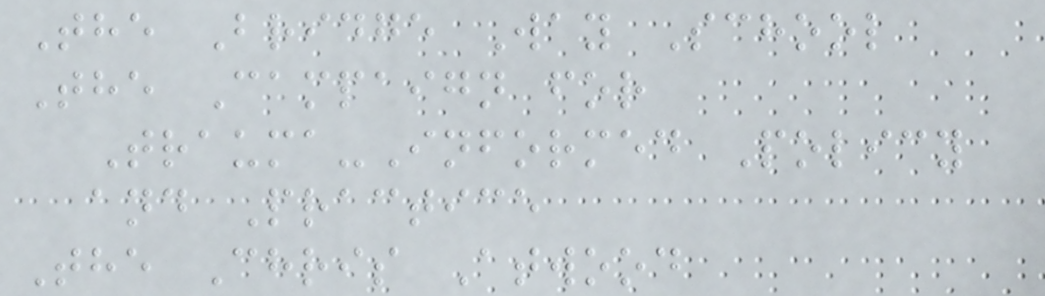The Bridge Way School
The Campaign for
Trauma-Informed Policy
and Practice
The Chris Atwood
